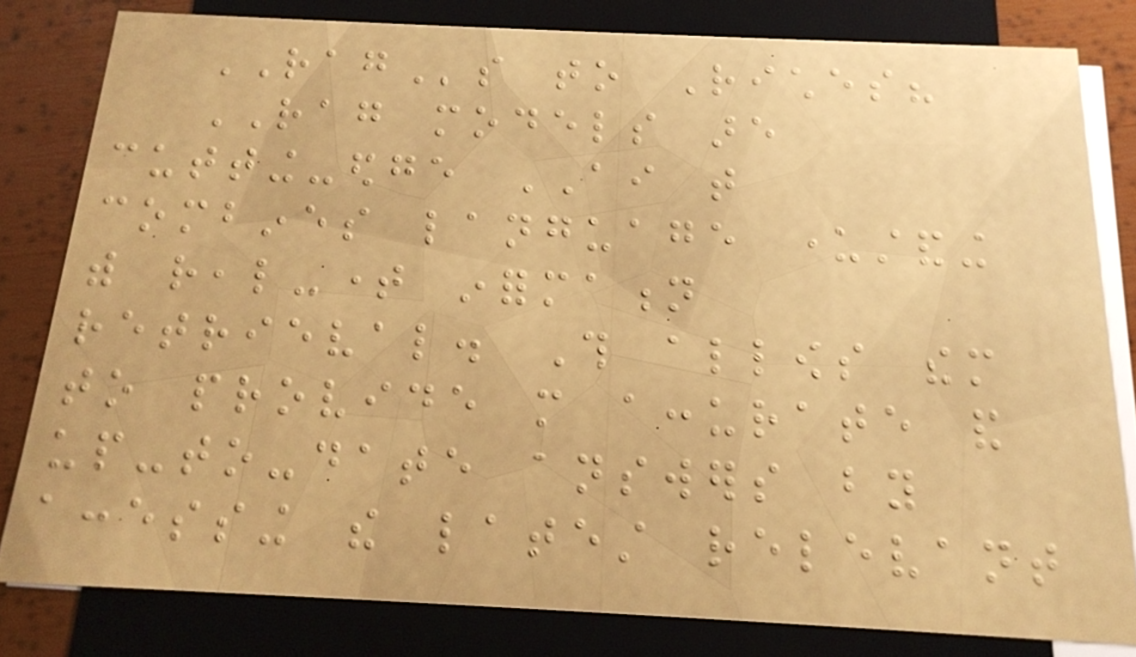RAGs to Riches?
RAG models are
cutting-edge AI that
combines language understanding
with real-time information
retrieval. This allows them
to provide more accurate and
up-to-date answers by
accessing the latest relevant
